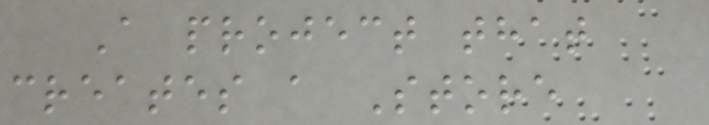A project that
creates a Store
